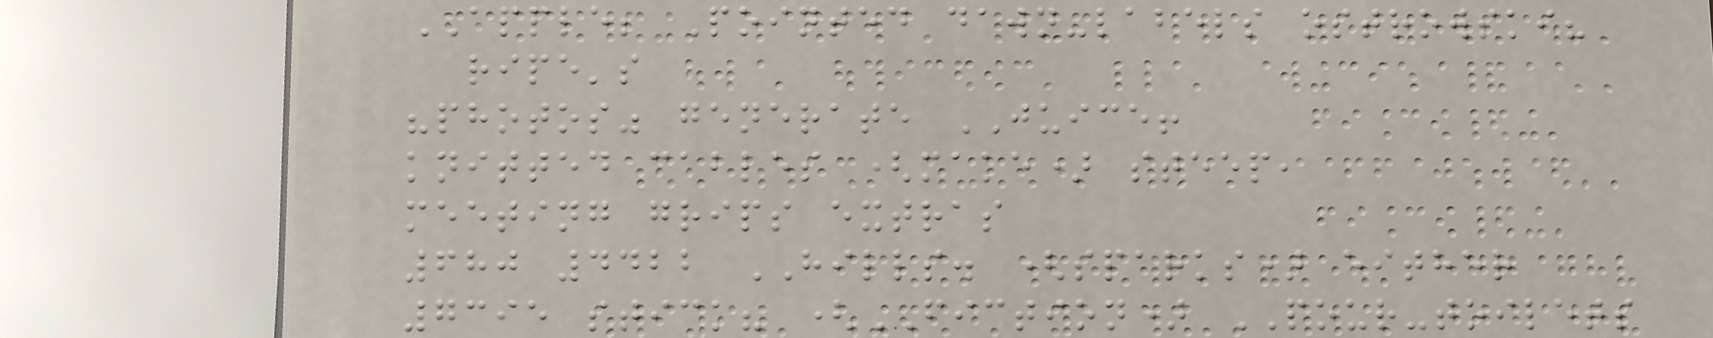APPLE; Pointed dawn-labels ostrowski?
ripe's
"photos" generate JUICE!
knitted cables (make) steep,
meeting grips extras
680 4422 HILLS. (sparks) either
7395 stick? (FICTION) POUR-toilets
